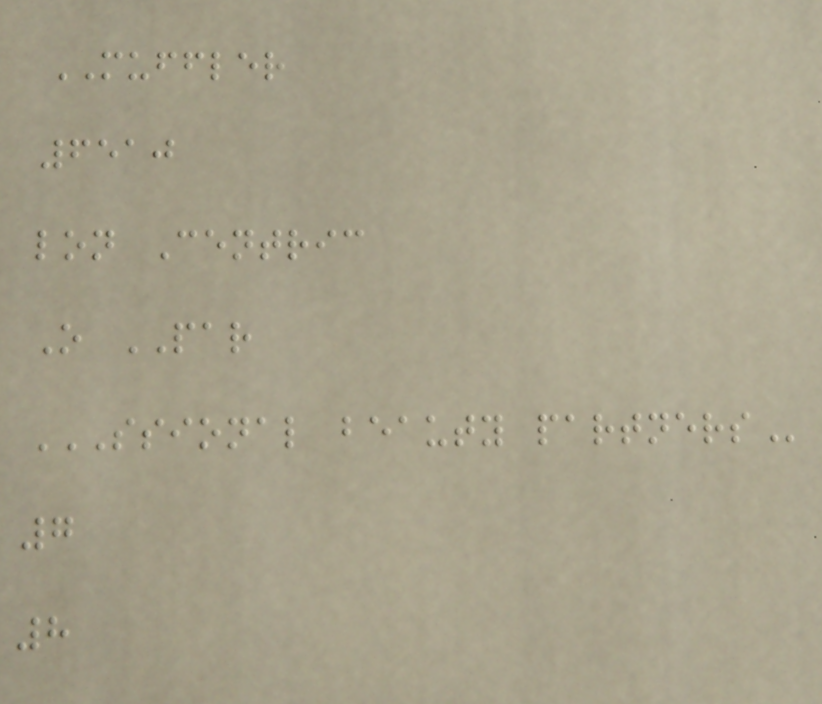MUFFLER
6510
lon Centric
O PAR
SSIONAL BEAUTY PARTNERS
7
8
